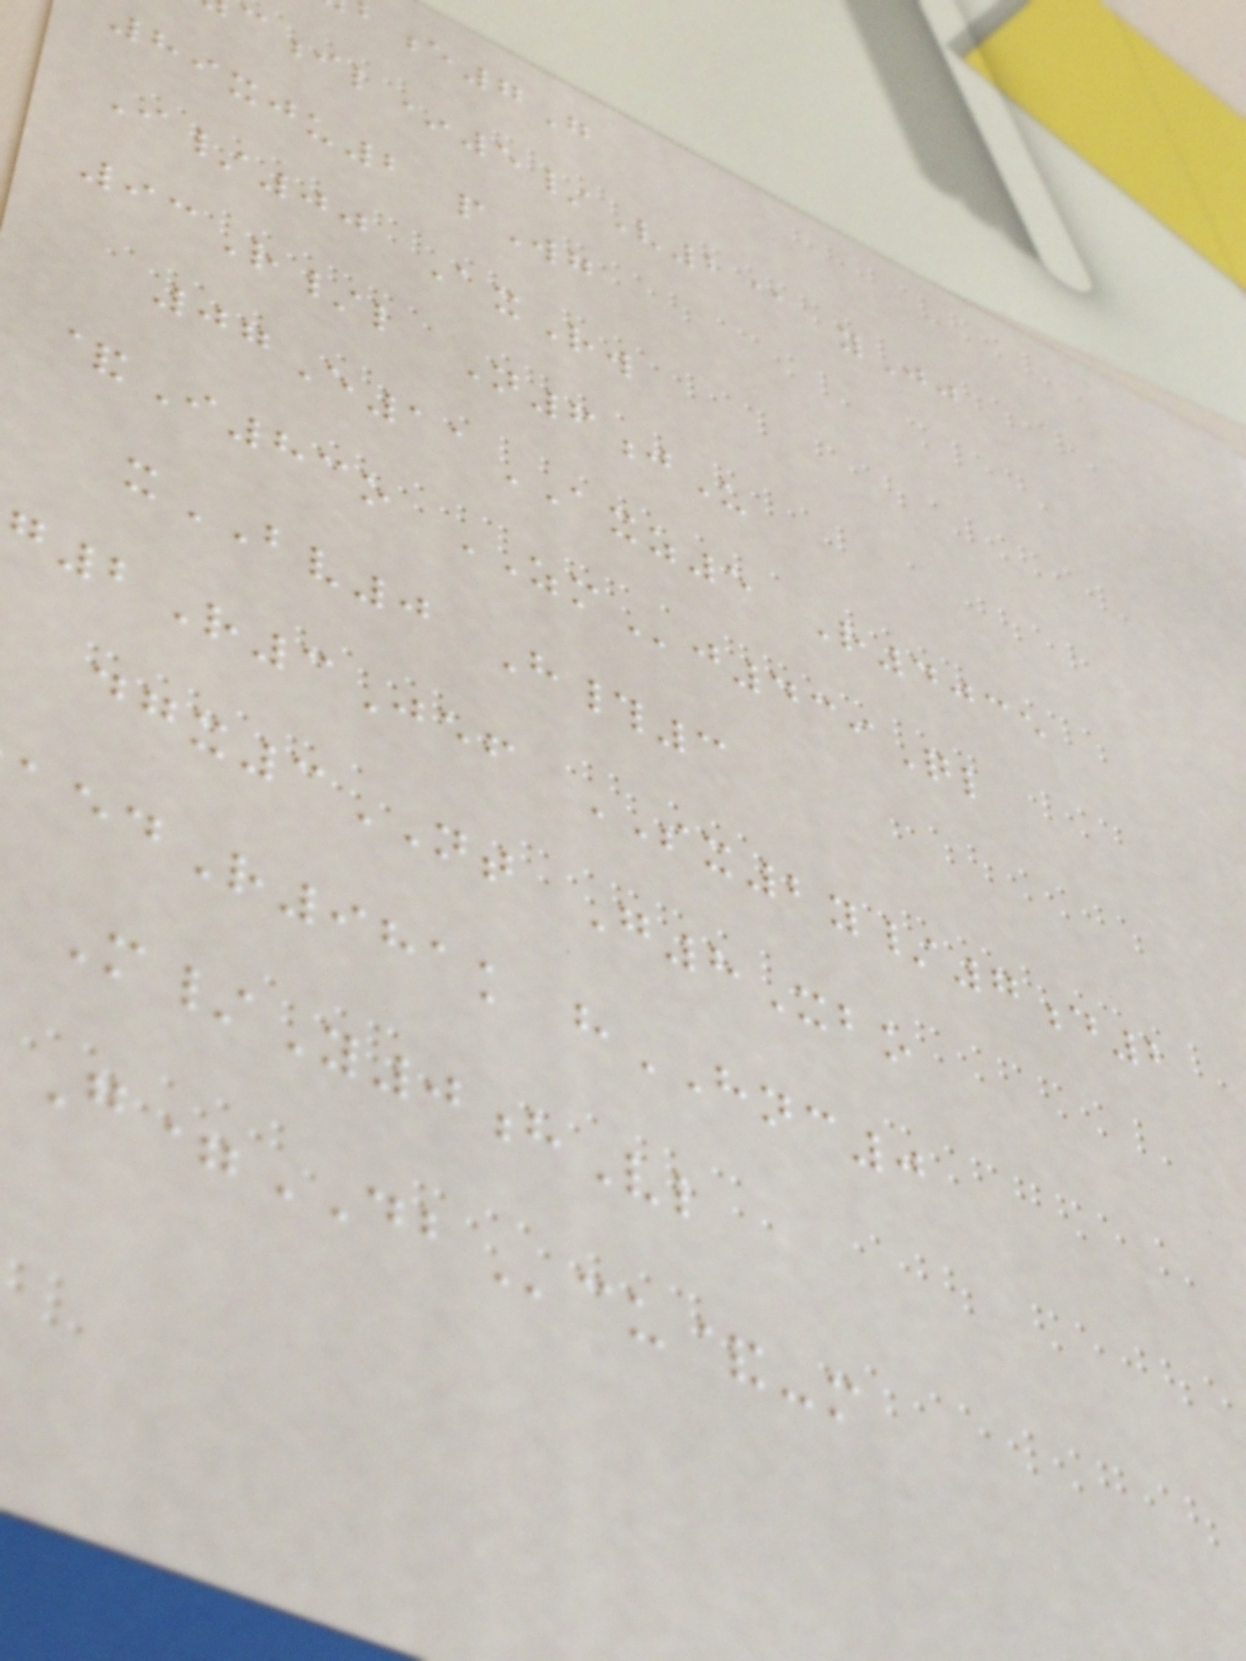e7G
il*5/V2@ yJj
89xju2 pWg
I/00 AxRw
93R/l N6jU
07E11AXZ5 R4035
&I83o ZMj439Ql
xBV0 H#3
g2R3Jef SX2y/7d2
dgx3NT G8Xbo
R981k hHNC0
M/Y0hVl
G=DBcu&-m
